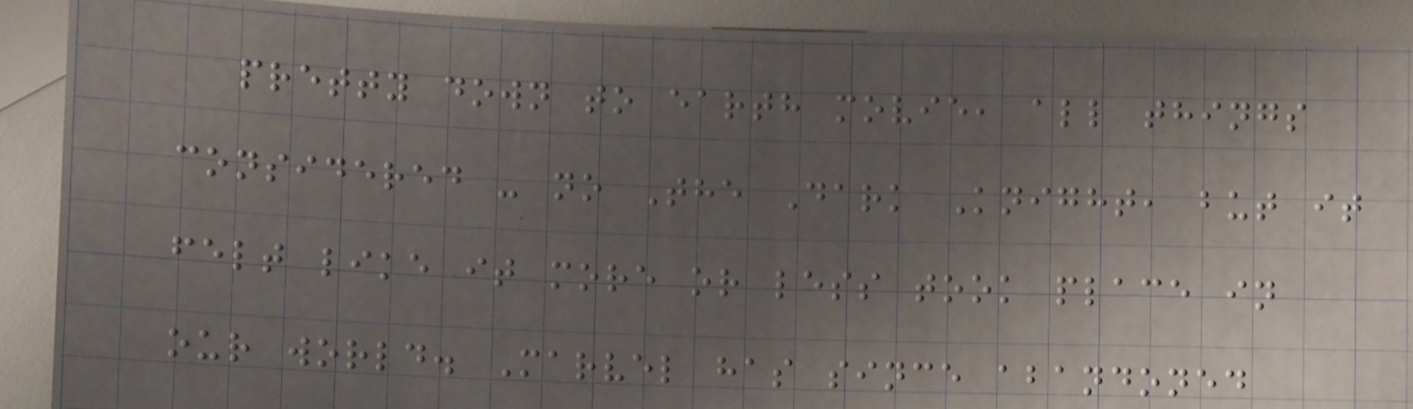pretty down to earth movie, all things
considered - no The Dark Knight, but it
felt like it more or less took place in
our world. Marvel has since abandoned
